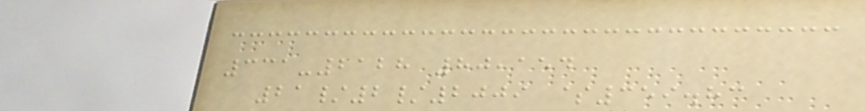331-2128 80,154
21/2/2009 $359.83
